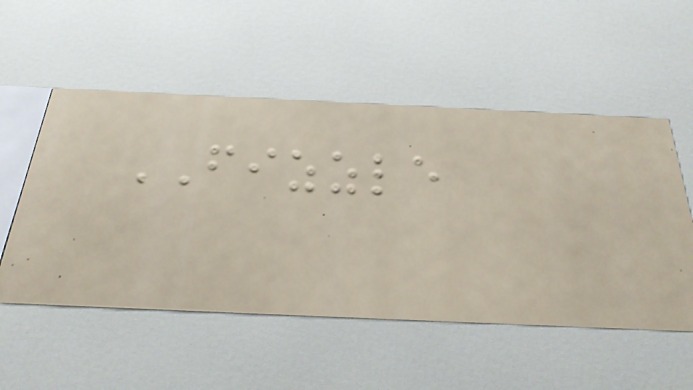FIZZLE
